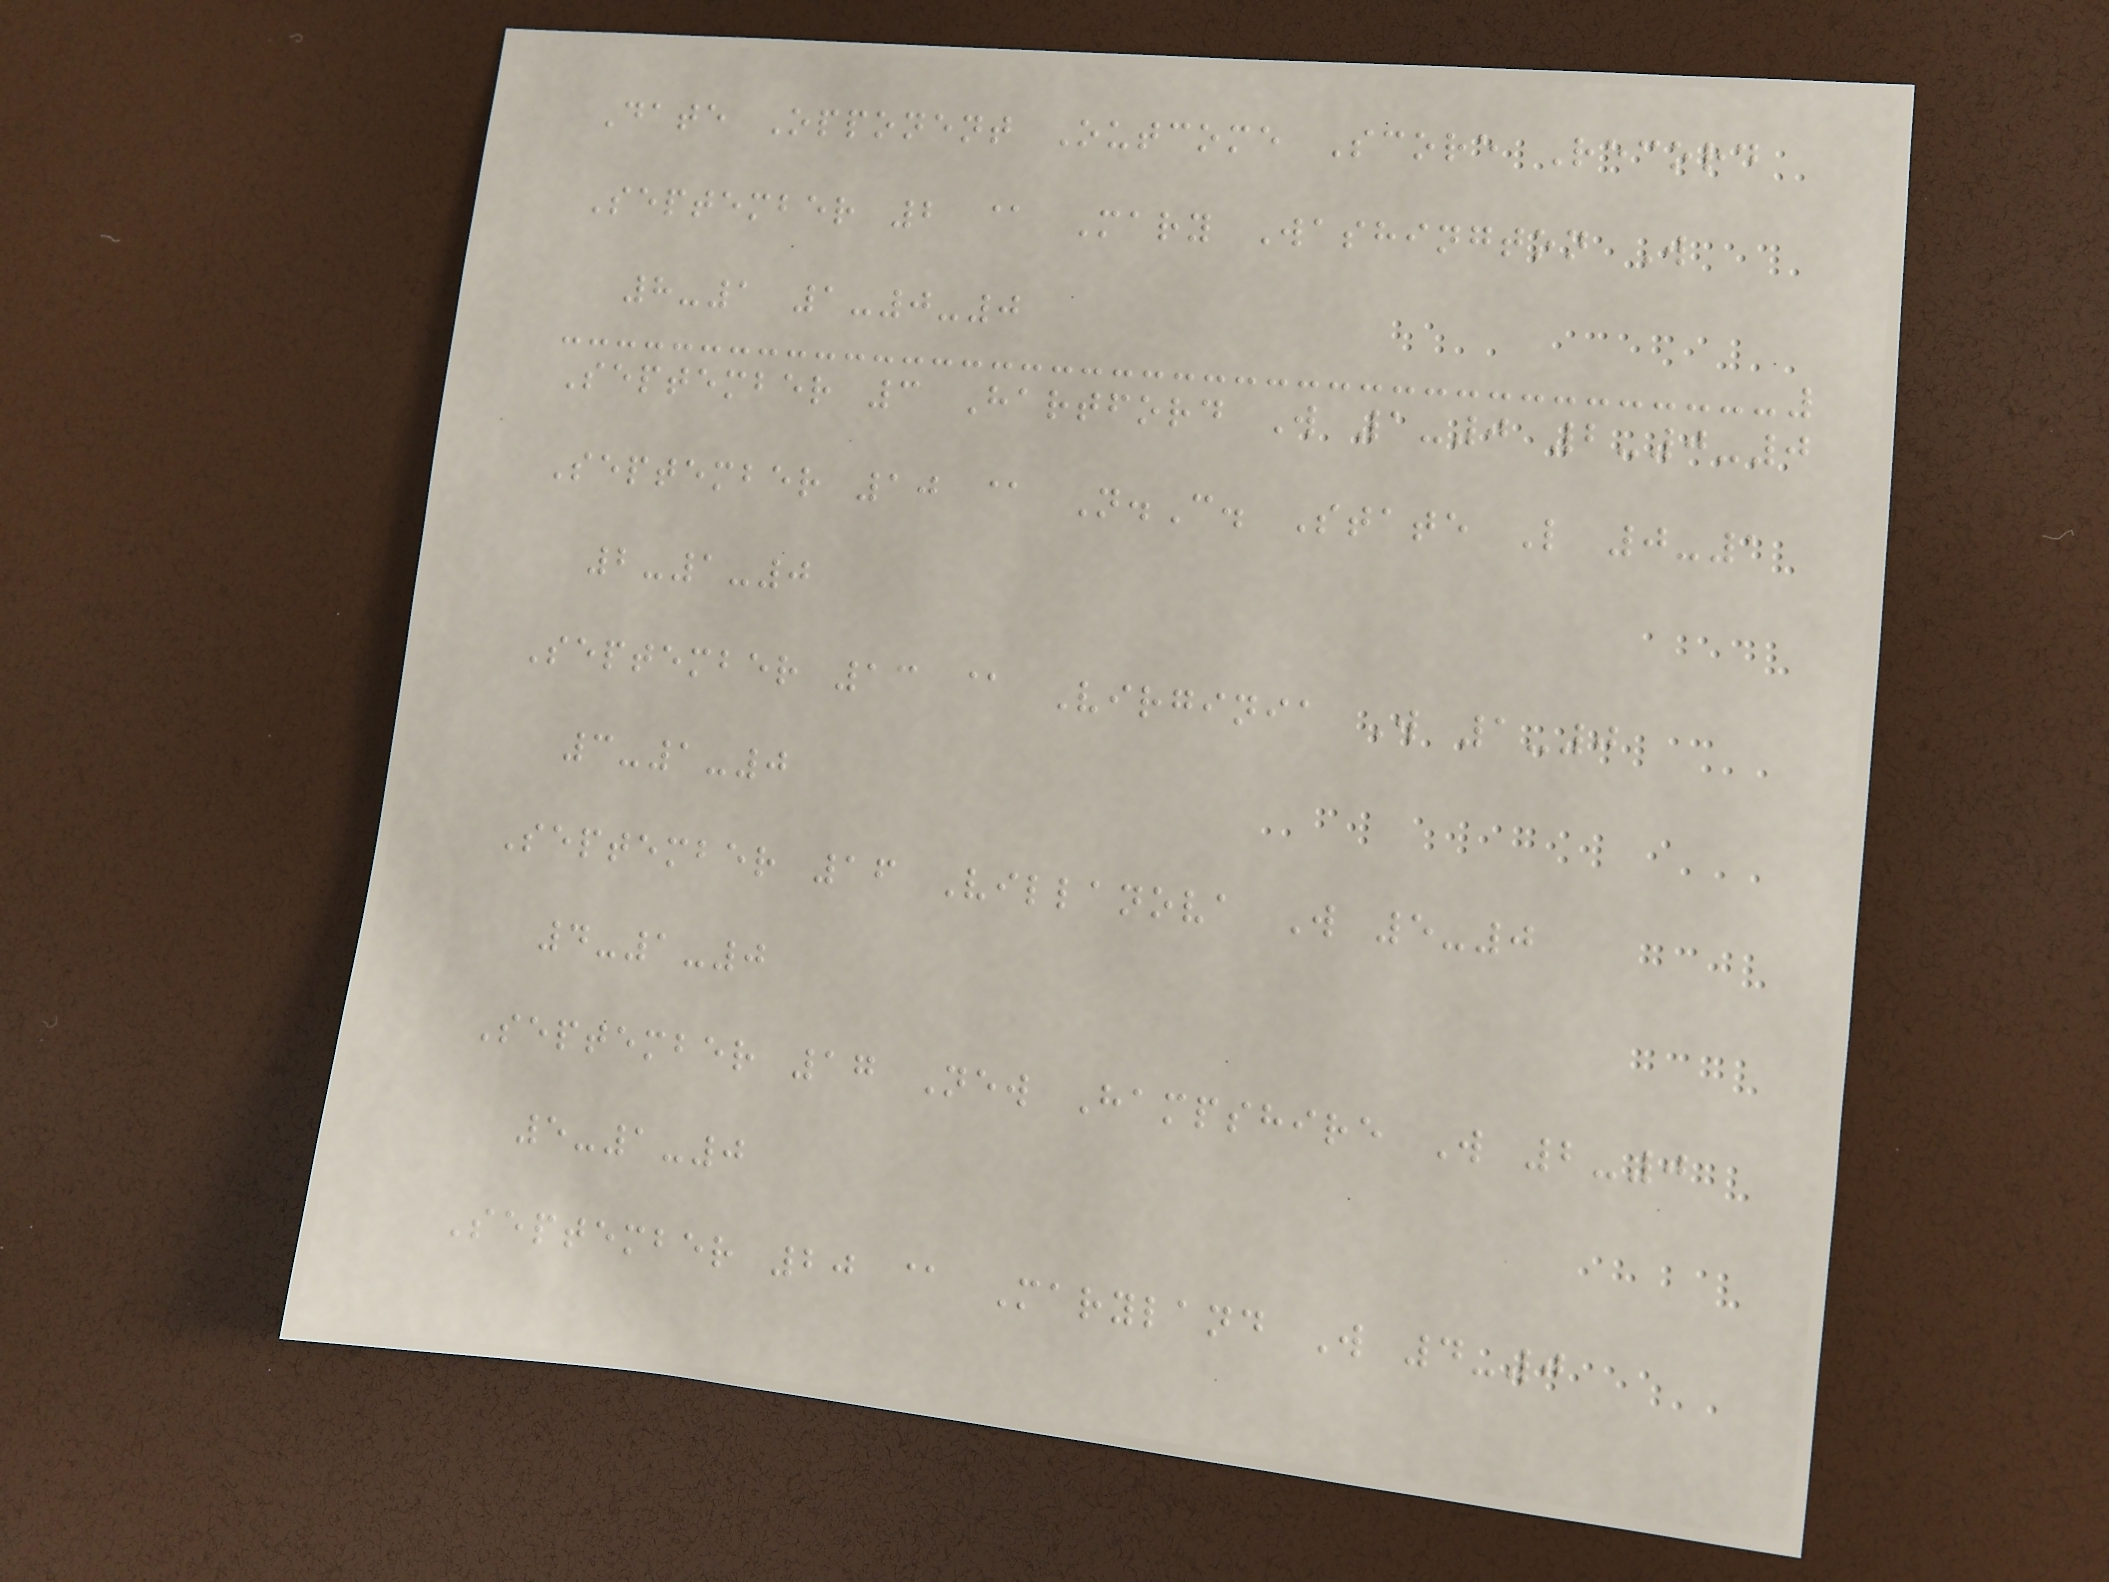Date Opponent Outcome Score Record
September 2 @ Mary Washington W
8-1 1-0-0
September 3 Hartford W 1-0 2-0-0
September 10 @ N.C. State L 0-1
2-1-0
September 13 @ Virginia W 1-0
3-1-0
September 16 Villanova W 5-0
4-1-0
September 17 New Hampshire W 2-0
5-1-0
September 20 @ Maryland W 4-0
